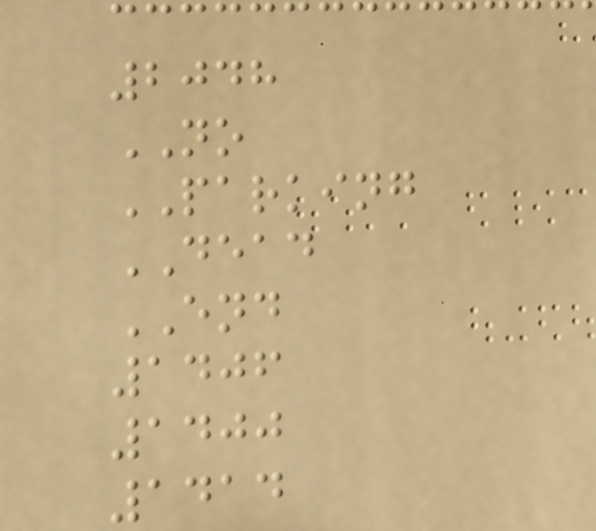2048
NO
PARKING
DEAD
END
1406
1400
1414
